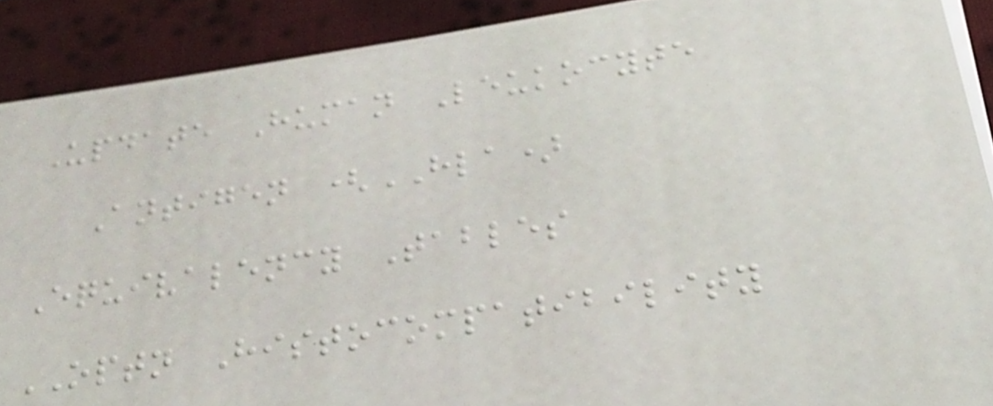Update Human Leukocyte
Antigen (HLA)
Equivalency Tables
OPTN Histocompatibility
